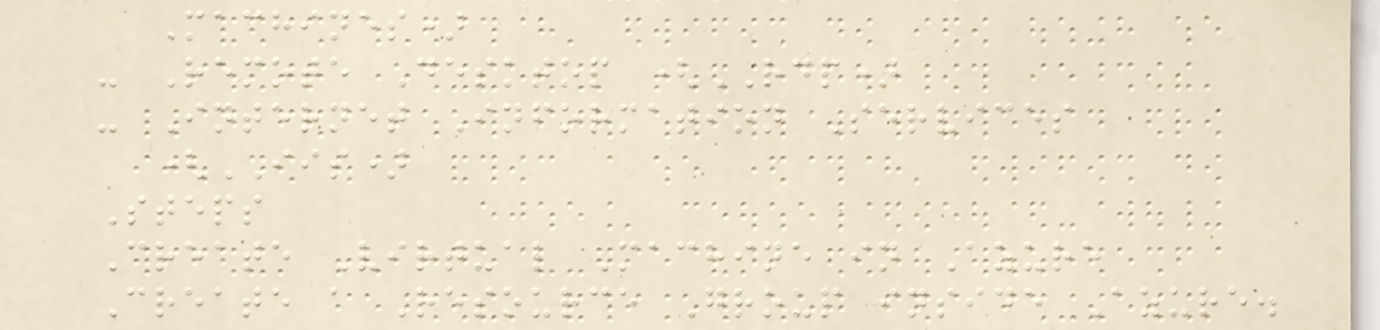Machines)
- Remote Desktop (RDP)
- Internet Information Services
(IIS)
Steps
Create Virtual Machine in Azure
Create a Resource Group inside Azure.
